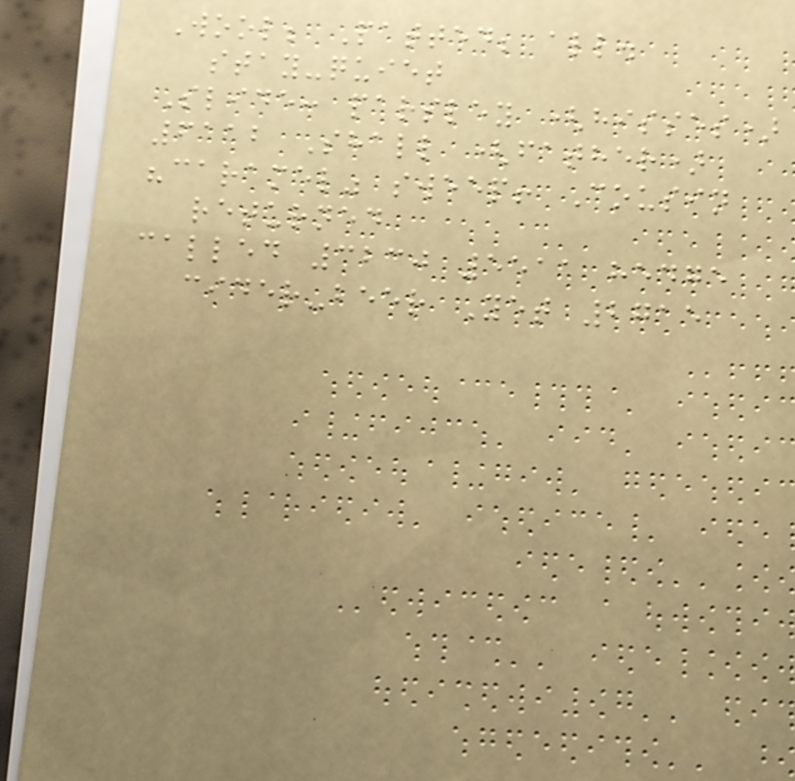Wool; Patted; all.
stay-quiet
Slide: parsley (hisses)
6112 Shall (father)
"caramel" sweep! Cousin
returned
called 3230 5511 hedge
cider-beer Yet 2715
